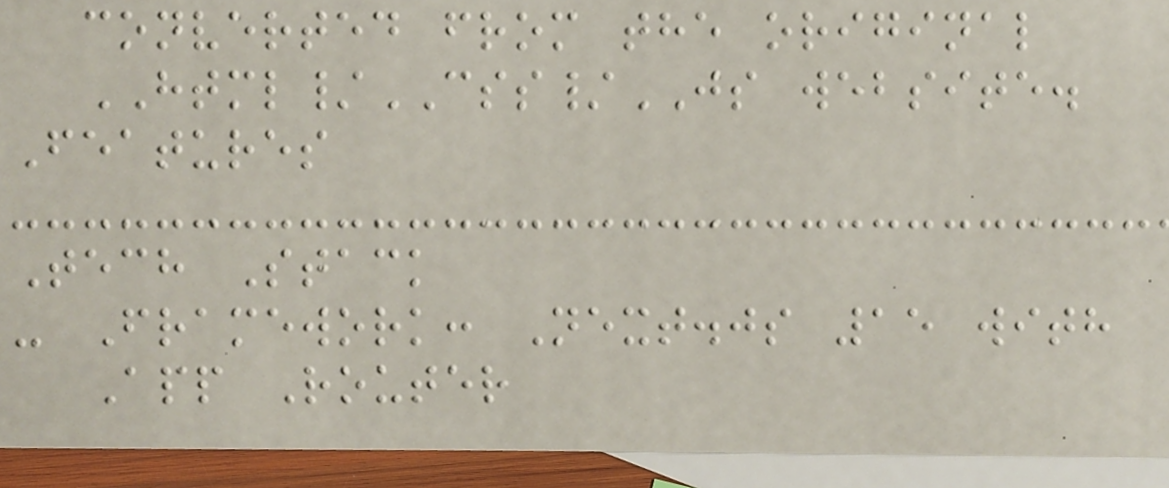converted from the original
HTML/CSS/JS website.
Features
Tech Stack
- Framework: Next.js 15 with
App Router
